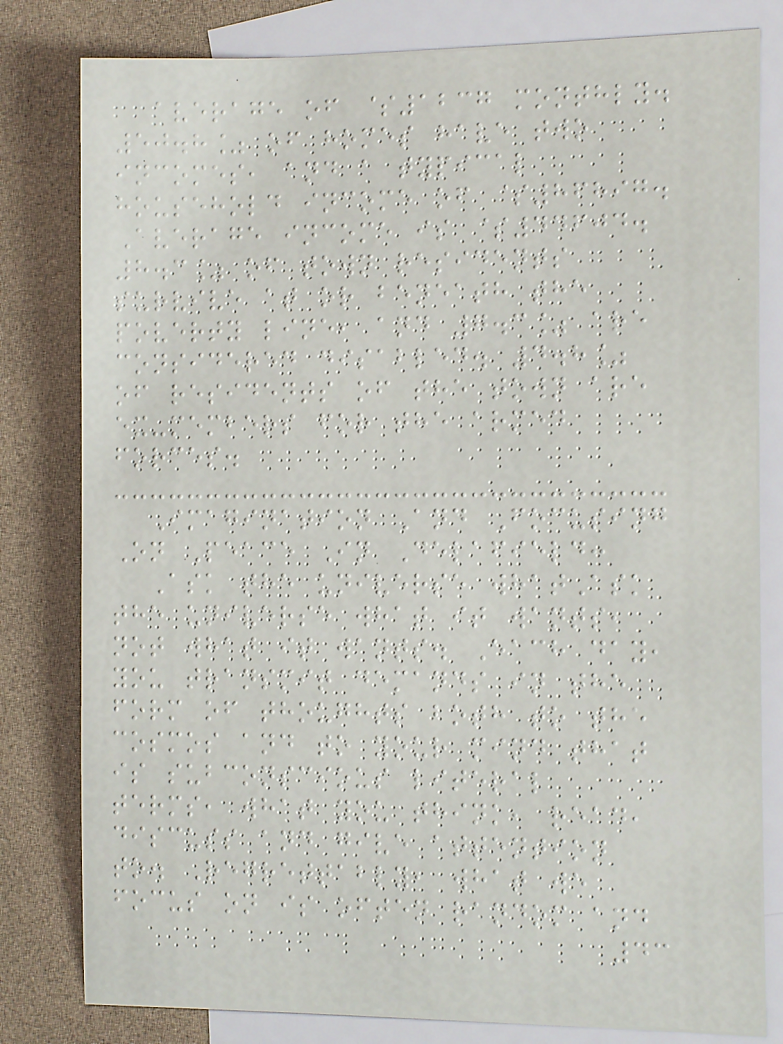average of $1237 monthly.
50.8% of homes have two
incomes, and a typical
household income of $86897.
Average income is $44604.
8.3% of town residents
survive at or beneath the
poverty line, and 7.3% are
considered disabled. 4.8%
of residents of the town are
ex-members for the armed
forces.
Imagination And Focusing
On Peace In Delafield:
Ask the universe whatAsk
the universe what it wants,
not what it wants. Each day,
you transmit demands in the
form of thoughts both to the
cosmos and to your mind that
is subconscious literal
terms, what you think, read,
discuss and give attention
to. Regrettably, what we
focus on is often random and
43
